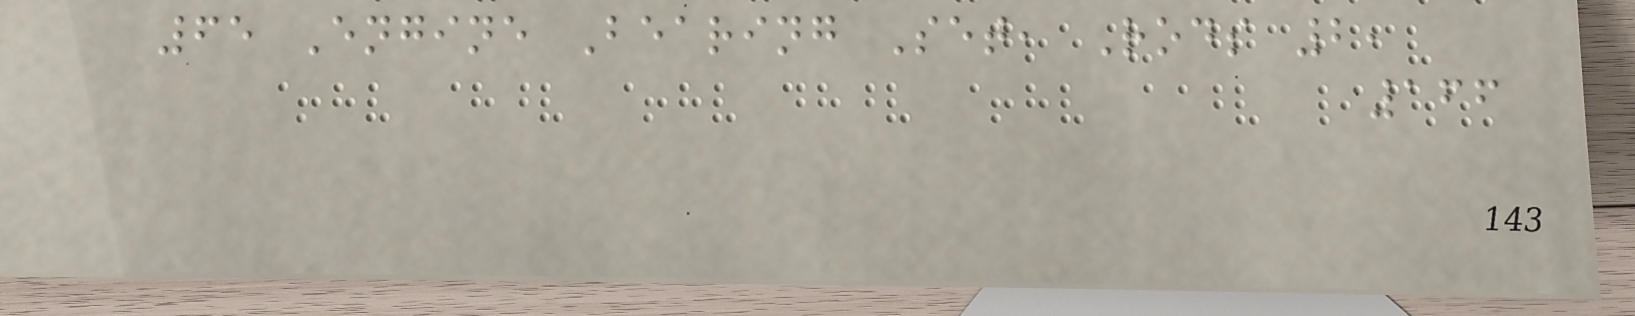65 Engine Bearing Set, Rods 2,
166
